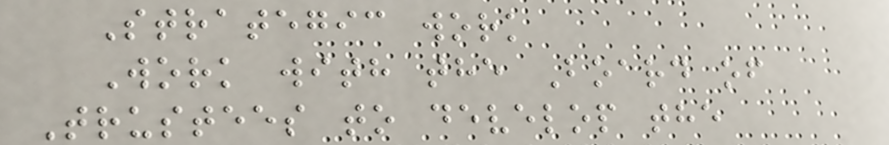Strategic work
Work with the Board of
Trustees to develop the
